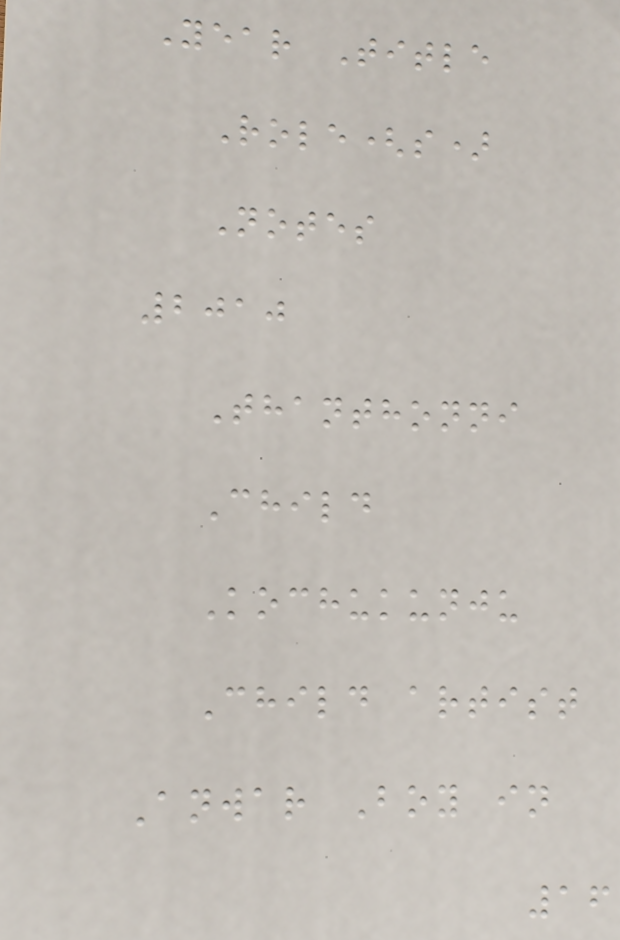Year Title
Role(s)
Notes
2010
Thanthonni
Child
Kochukunju
Child artist
Anwar Boy in
16
